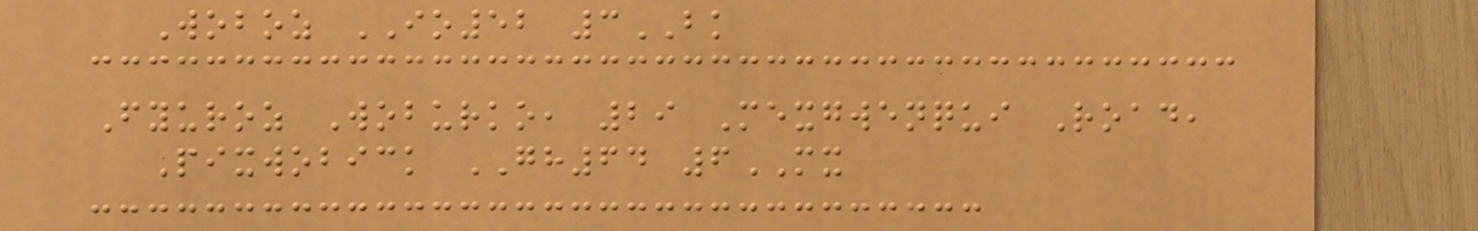Woboz IO52 3BK
Fyuroz Woburko, 29 Mexgwenqui Road,
Pixwobick GH64 6MX
